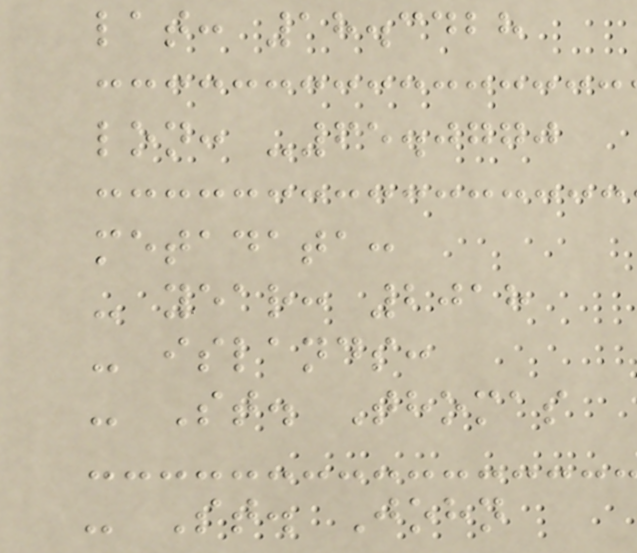lat: 18.3428
lon: -65.0770
metadata:
- year: 2018
- islands:
- St. Thomas
- St. John
